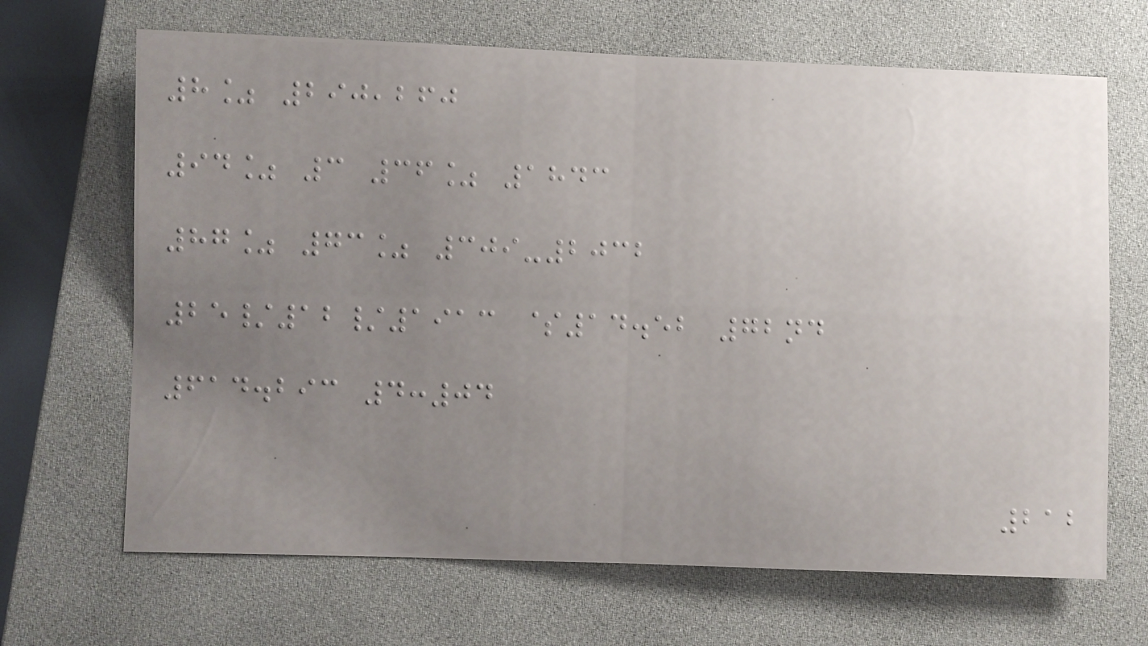8% 290,260
94% 3 36% 1843
87% 73% 309-2032
25/12/1913 $14.52 72nd
614.293 4:04
212
